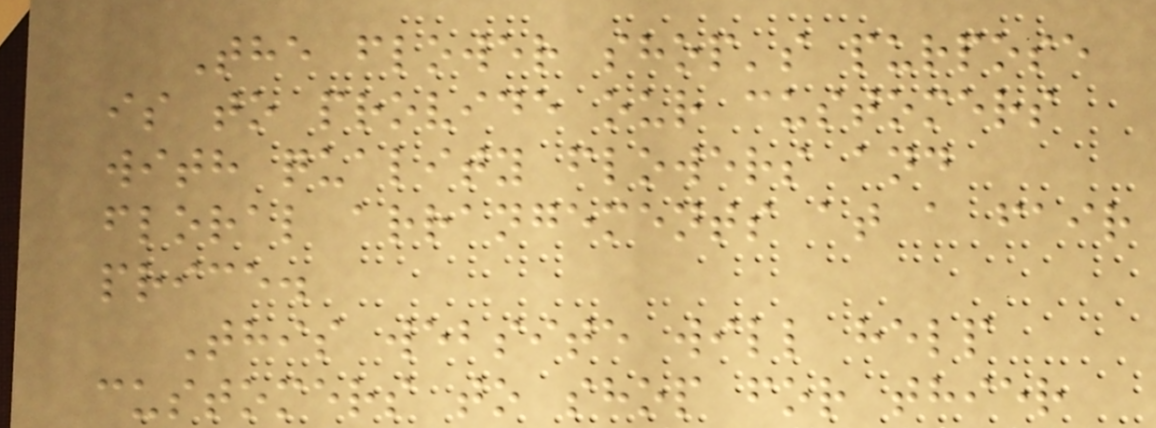The flower shop's purpose
is to provide our customers
with quality flowers and
floral arrangements at a fair
price.
This website will help
customers to shop for thier
